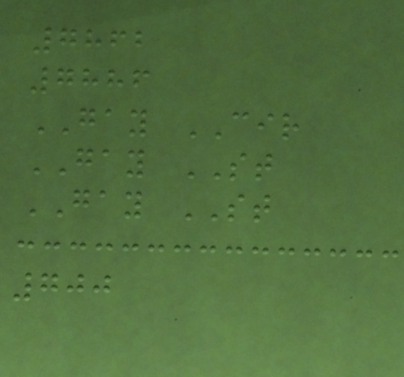7862
7886
GAY CIR
GAY ST
GAY ST
700
